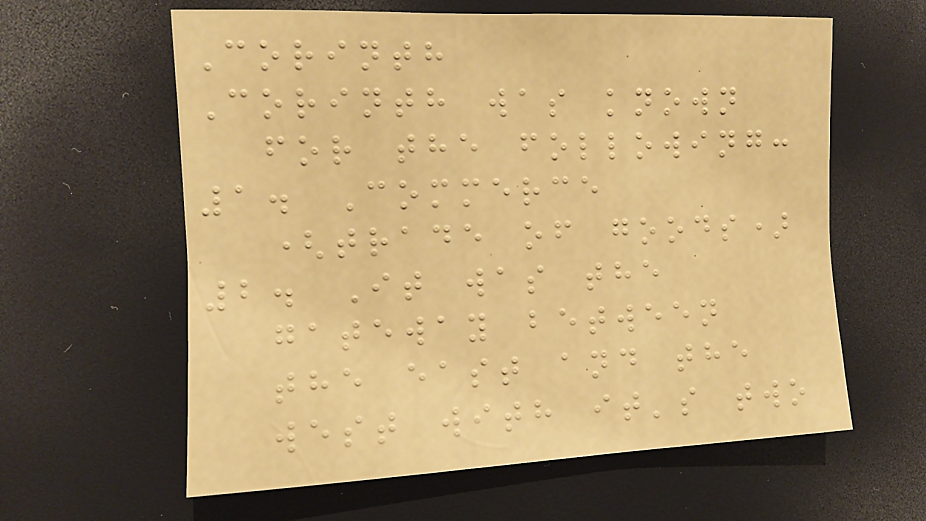Corinth
Corinth was known
for the following:
1. Commerce
(trade of goods)
2. It was the
gateway between
the east and the
west with it's two
